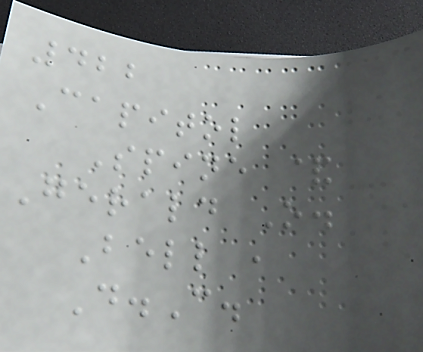422
Capitol
Spine &
Gerald O.
Bell ,
D.C.
